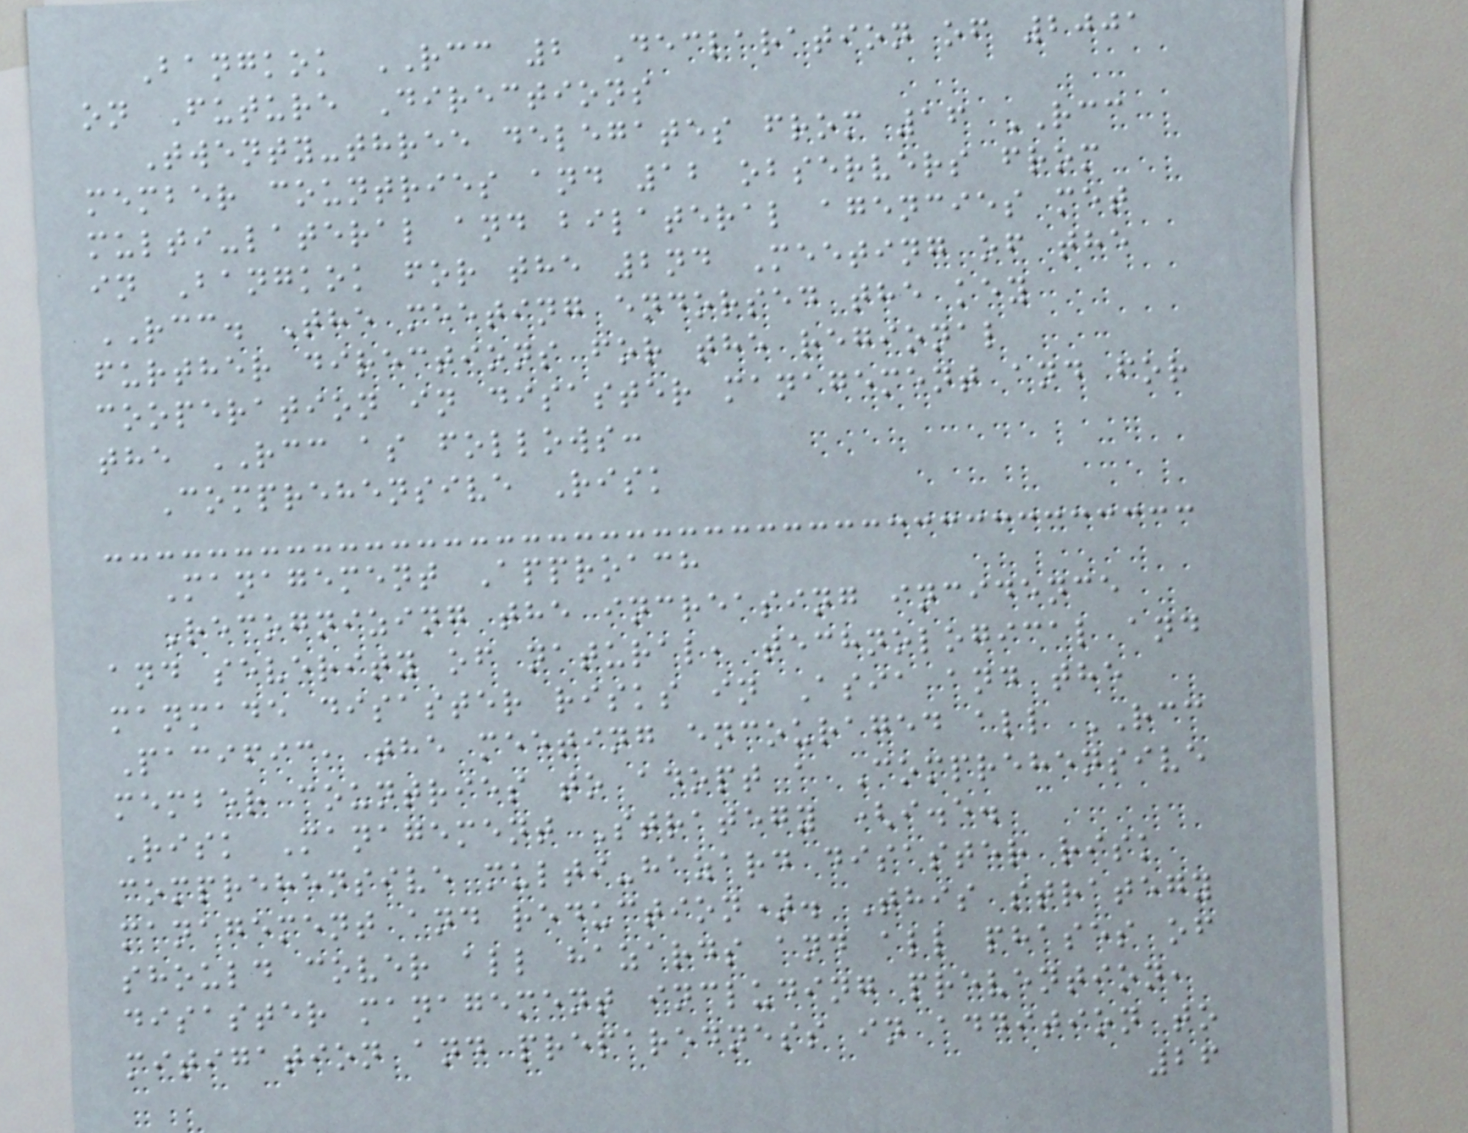Bangkok RCC 2 Declaration of 2001
on Future Directions
Twenty-three delegates from 16 RCC
member countries and 12 observers from
multi-lateral and bilateral agencies met
in Bangkok for the 2nd Meeting of the
RCC. The meeting endorsed the key
further directions for the regional
cooperation in disaster management and for
the RCC as follows:
Comprehensive Risk
Management Approach
Recognizing the increasing incidence
and severity of natural, technological and
manmade disaster risks in Asia and the
Pacific, the meeting encouraged all RCC
member countries to adopt a Comprehensive
Risk Management Strategy (i.e.
comprehensive multi-hazard disaster risk
management and reduction). This strategy
should cover all hazards and all phases of
disaster management including prevention,
mitigation and preparedness in addition to
26
